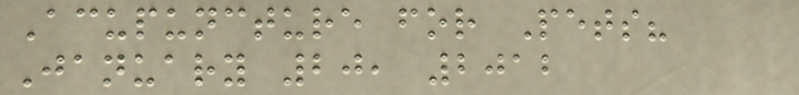Acupuncture for Pets?
January 20, 2012
